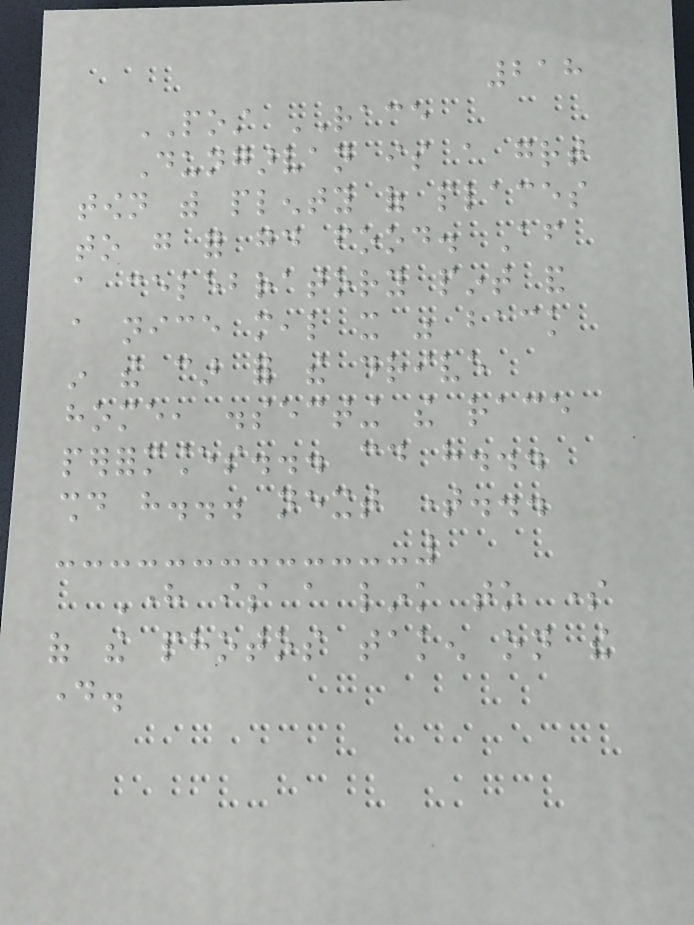218
POST RACE
Dungarvan is a great
town with plenty of places
to go for good food. After
a celebratory pint and
a nice meal it was back
in the car for the drive
home, dissecting the race
performances... could have...
should have... next time...
Here is a link to some
of the photos taken on the
day.
